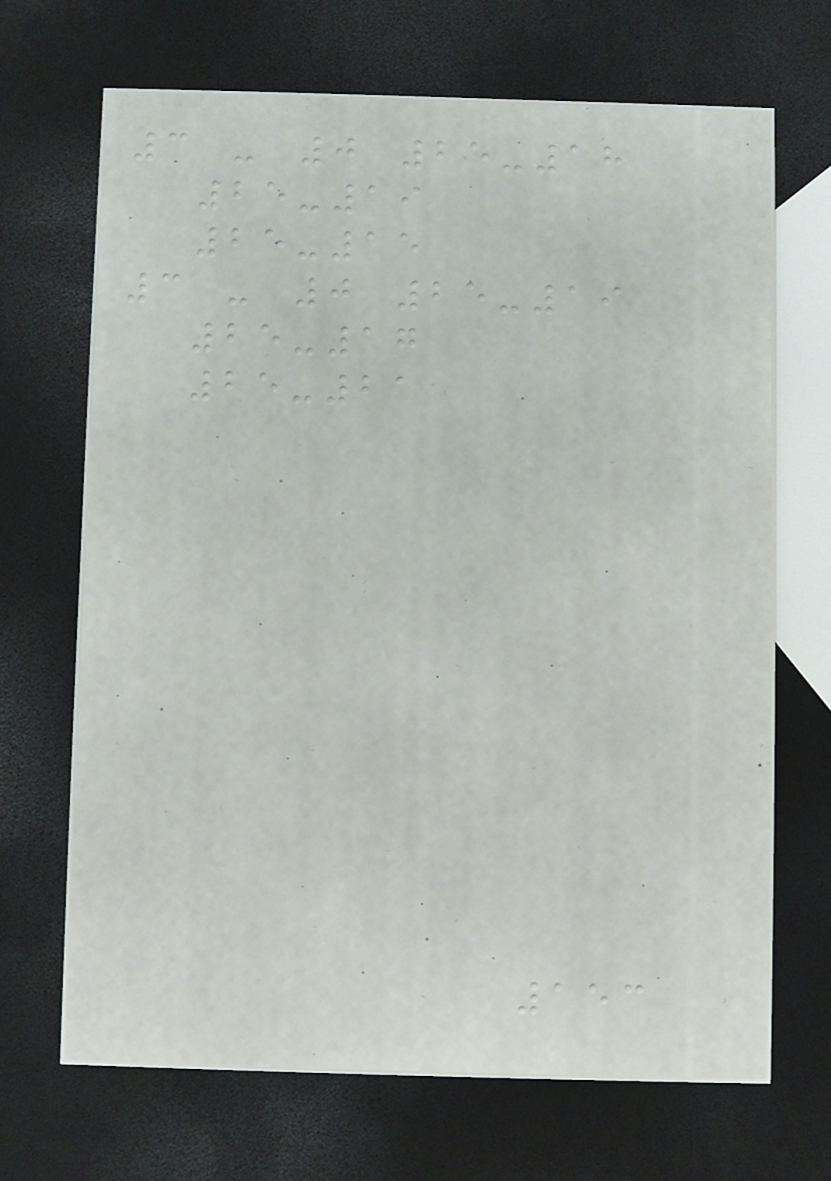3 - 0 25-18
25-19
25-15
3 - 0 25-19
25-17
25-21
153
